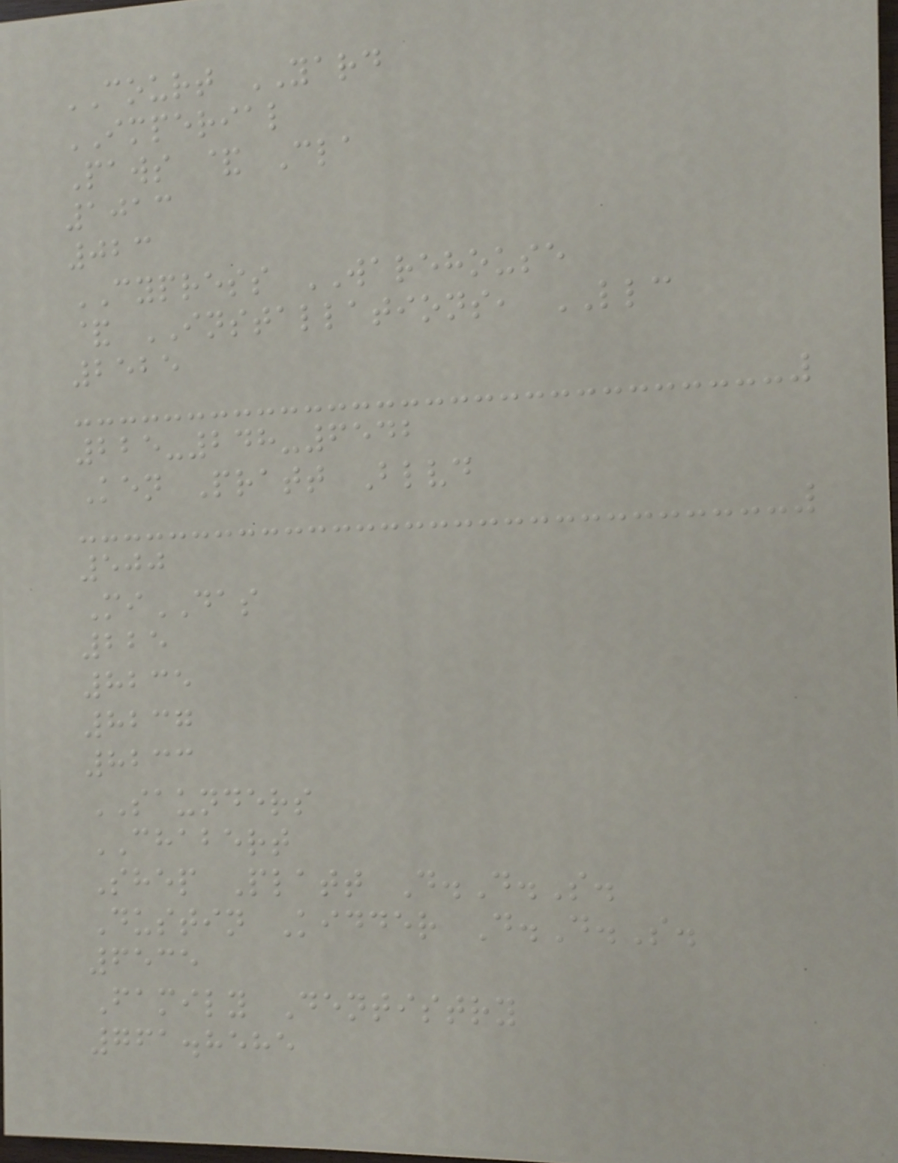COURT YARD
IMPERIAL
Paws & Cla
1013
023
CYPRESS WAREHOUSE
& INSTALLATIONS, LLC
2525
225-248-6542
Ken Pratt Blvd
500
MiDAS
225
8235
8237
8233
SAUNDERS
CHABERT
Shep Platt D.D.S.
Dustin Kidder D.D.S.
6535
Family Dentistry
761.8585
